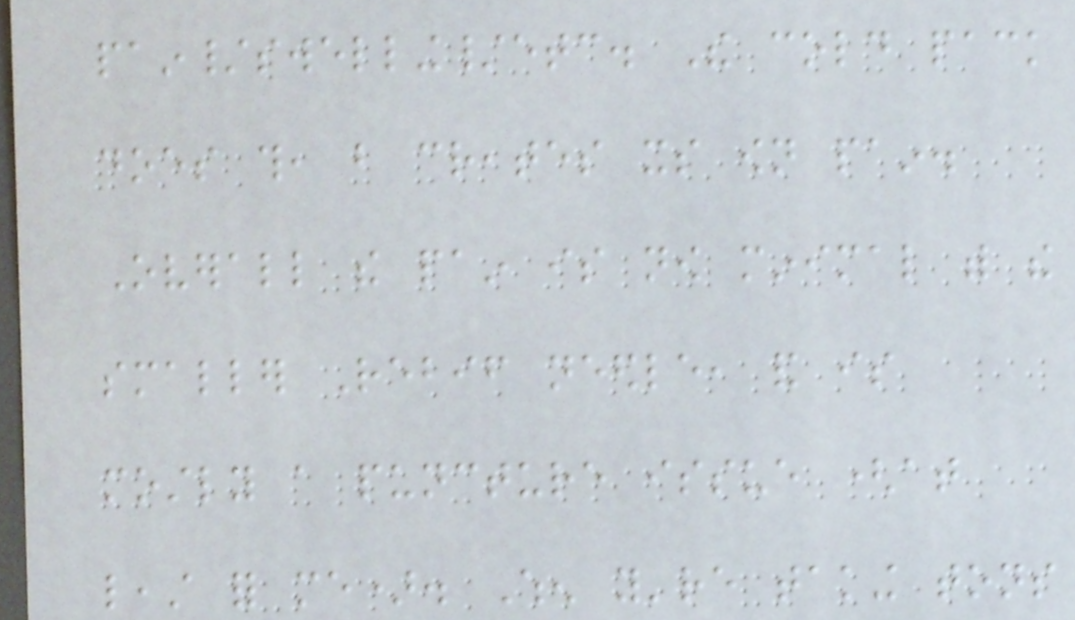pain/swelling/etc. The cold pack
does this, but creates its own pain.
Overall the pain is now minimal with the
smaller Rebif needle, and is
mostly a puncture issue (at
least for me). When you're taking tons
